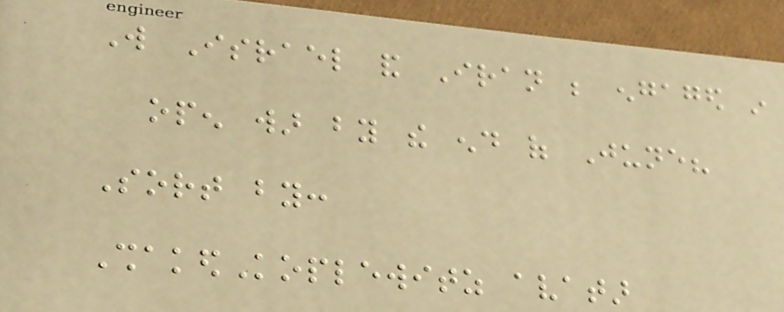Will Israel and Iran be engaged in
open war by the end of June?
Sort by:
ShakedKoplewitz avatar
